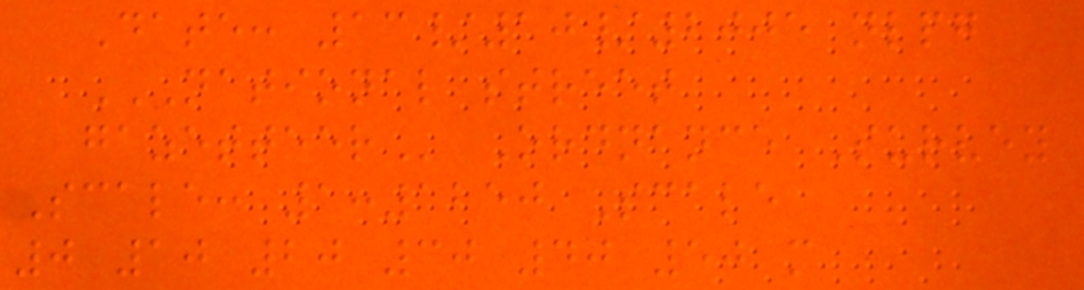Date: 13/10/2005 nlpg
NATIONAL STREET
GAZETTEER Ordnance Survey
Scale: 1:1250 Scale
0 10 20 30 40 50 m
